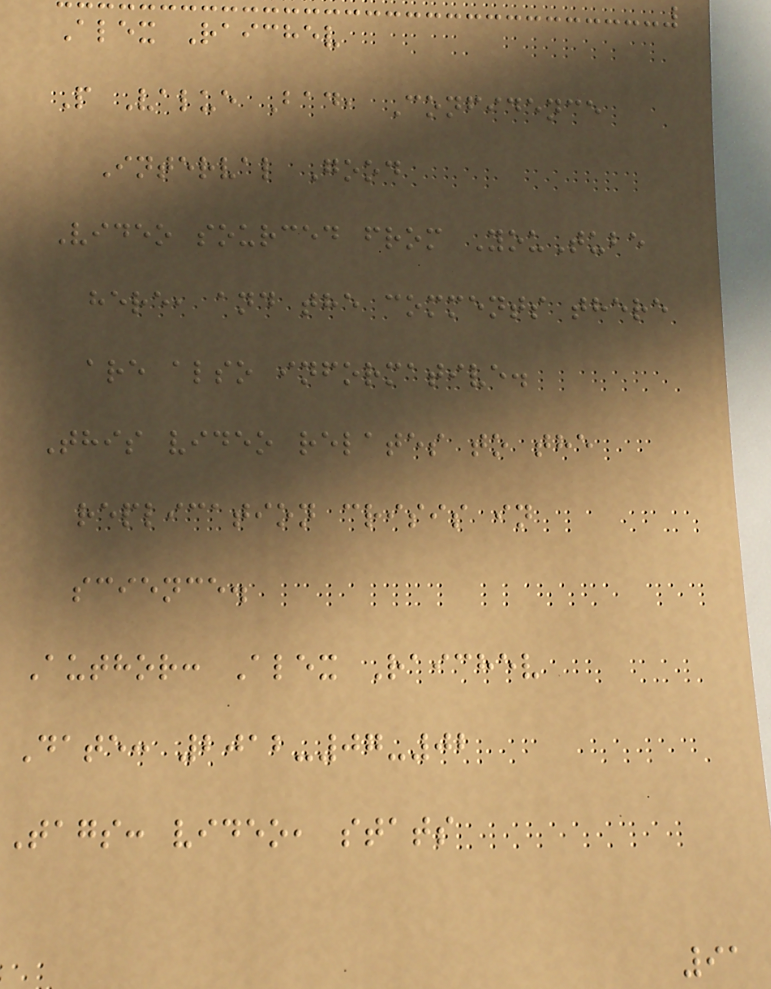Alex Raichev
P Value Bad, Confidence
Interval Good
Video sourced from YouTube
here, and the comments there
are also informative.
This video relates to the
replication crisis in
science.
Author: Alex Raichev
Date: 2012-07-02
Tags: video, stats
91
